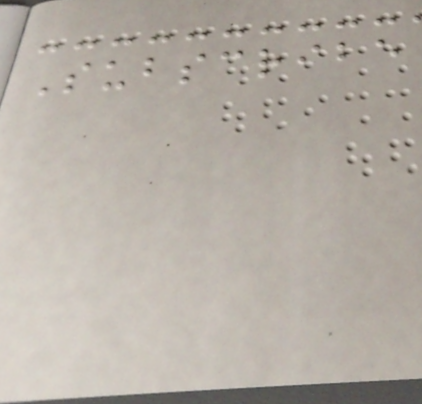Subscribe
